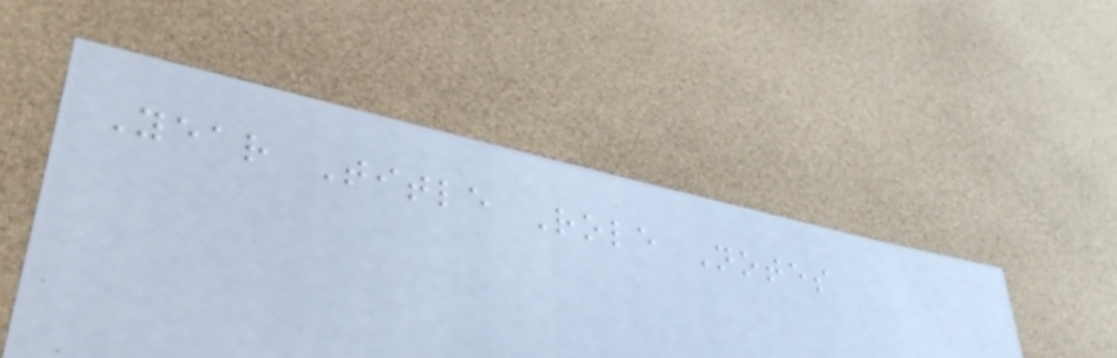Year Title Role Notes
